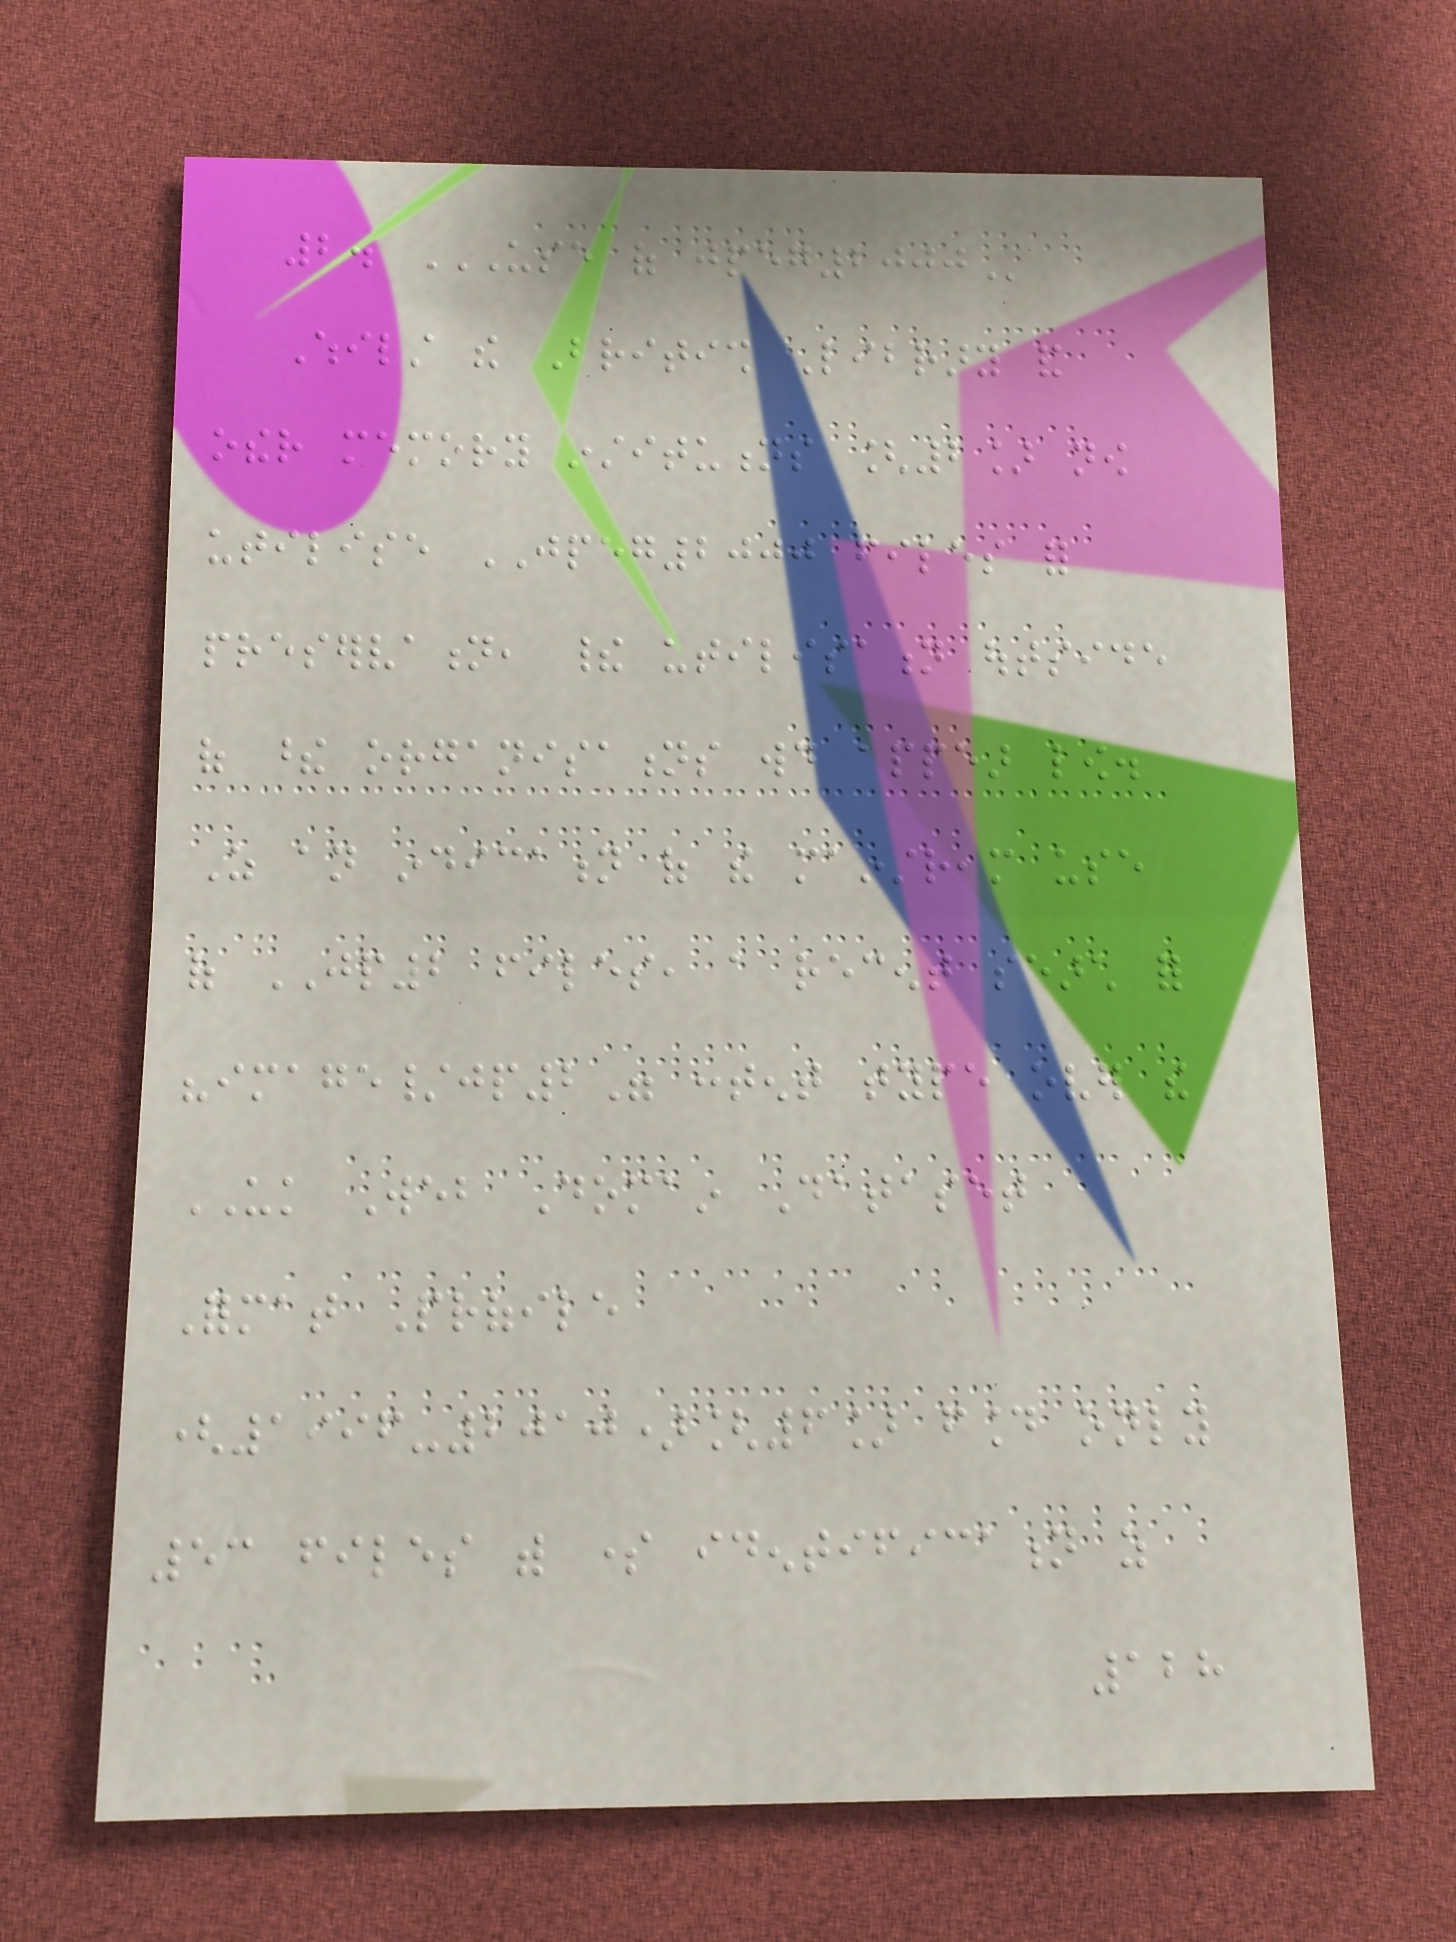2. USE OF JPEG2000
Whilst the British Library and
other memory institutions [2] now
utilise JPEG2000 files for
preservation, their utilisation outside
of these organisations would appear low.
As an indication of the mainstream use
of JP2 files, a recent search for
"image/jp2" content type over the
UK Web Domain Dataset
Format Profile
(1996-2010)[6] found only
53 files with some identification as
128
